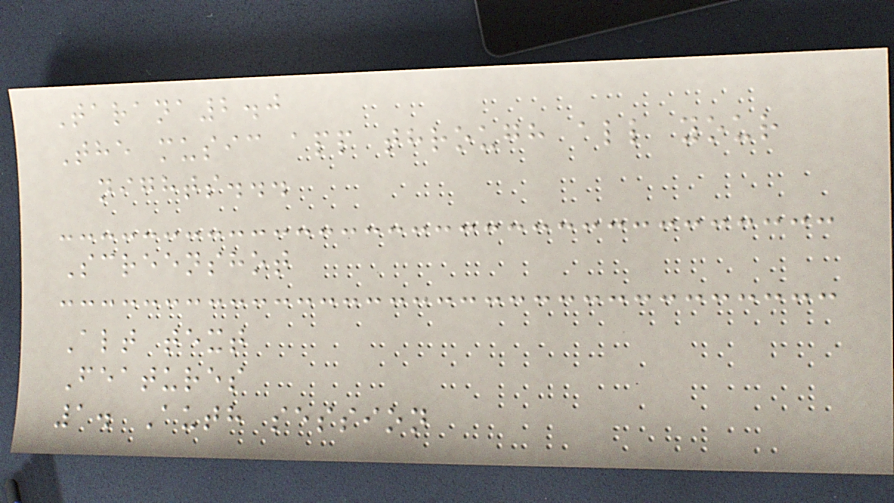Tarana2.0
The music app through all your
nights...
Screenshot
Alt text
Features
1. Auth session
